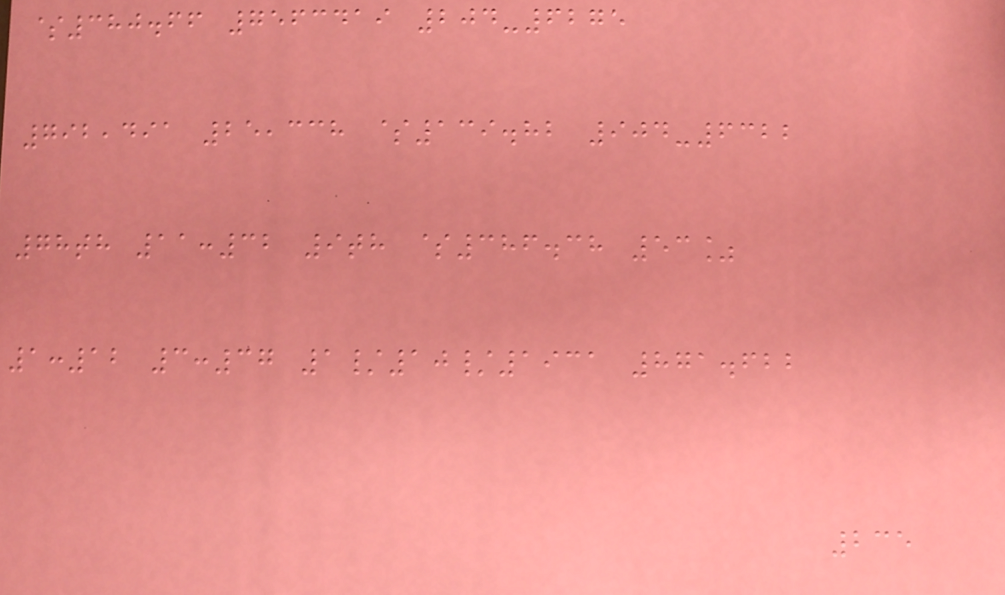$380.66 7563419 204-6275
792,491 25,338 $139.82 904-6322
78th 11:32 9th $386.38 53%
1:12 3:37 1/10/1931 871.622
235
